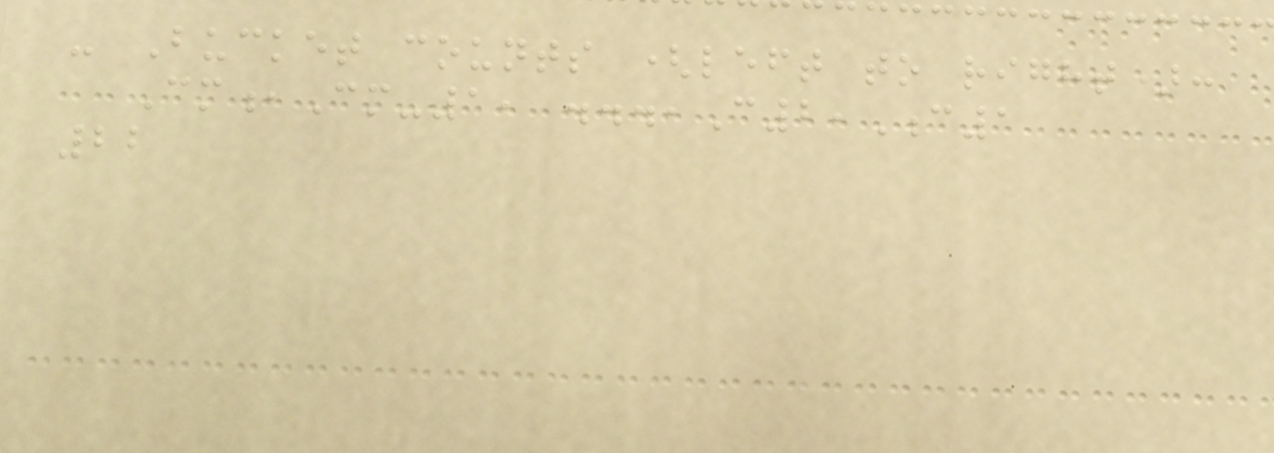- Bucket counts (left to right):
Cm,Cm-1, ...,C2,C1
22
